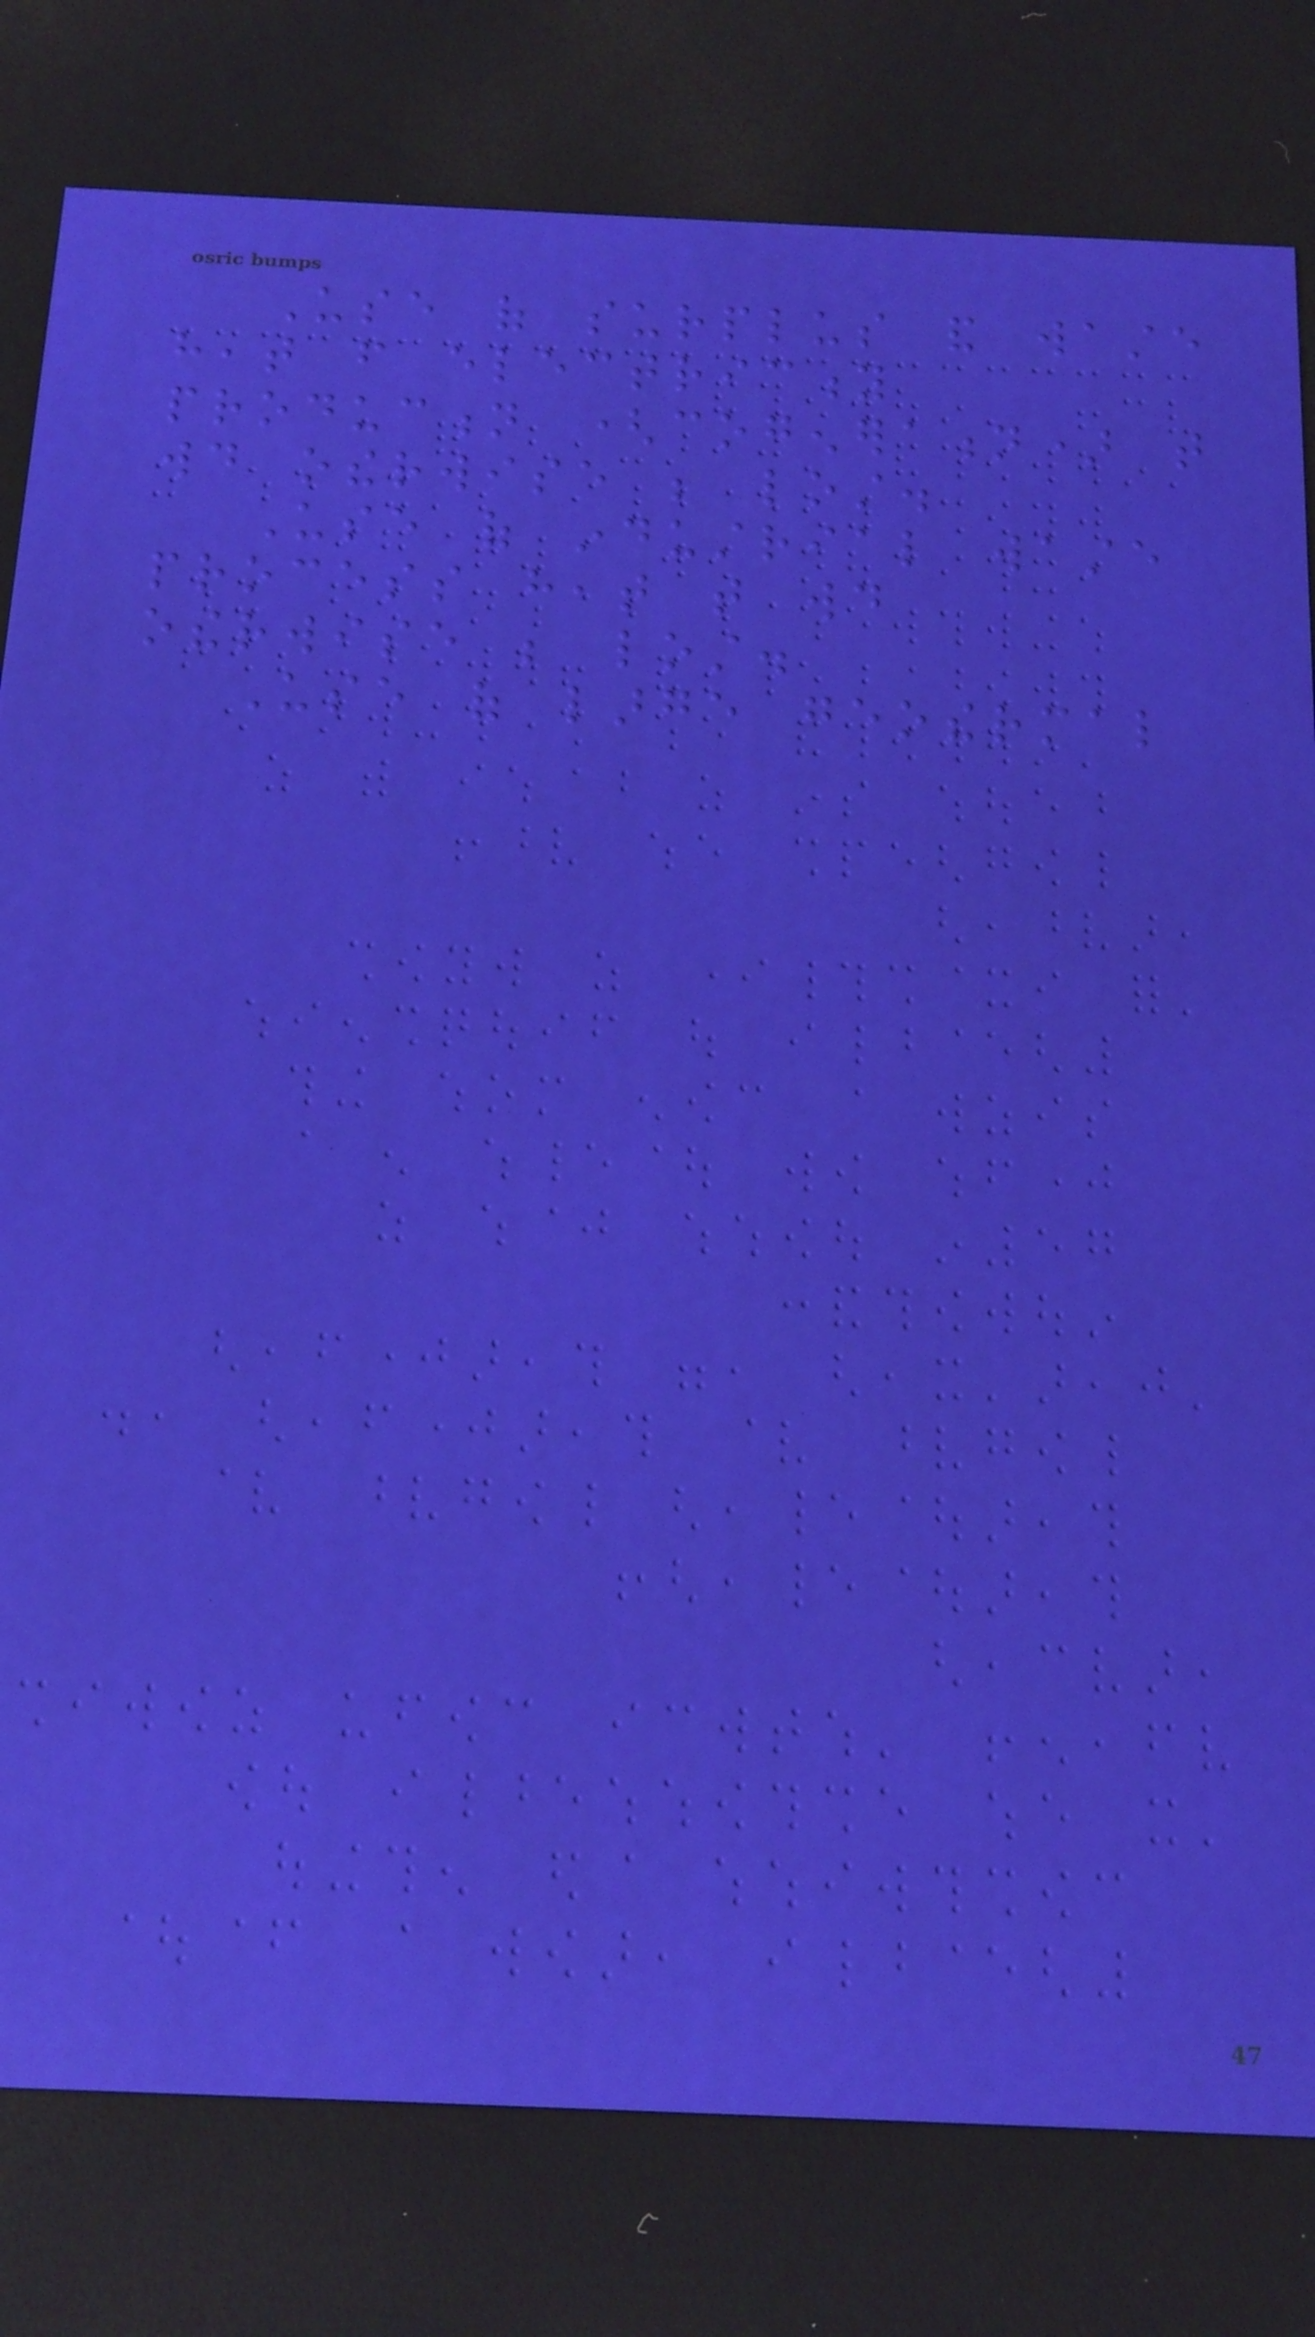Use of surplus and waste
heat from electricity
production (cogeneration) that
would otherwise be lost.
Use of industrial waste
process heat that would
otherwise be lost.
Use of large geothermal
